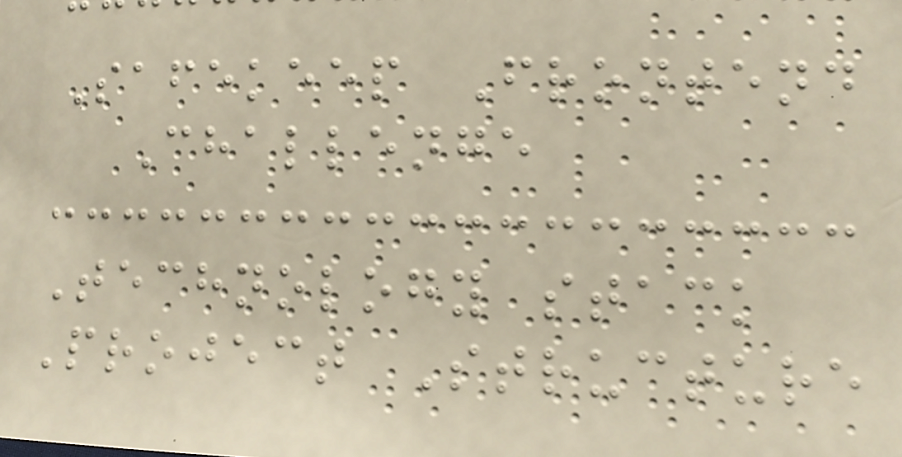Safekeep Frontend
Challenge
Technology stack
Project Structure
